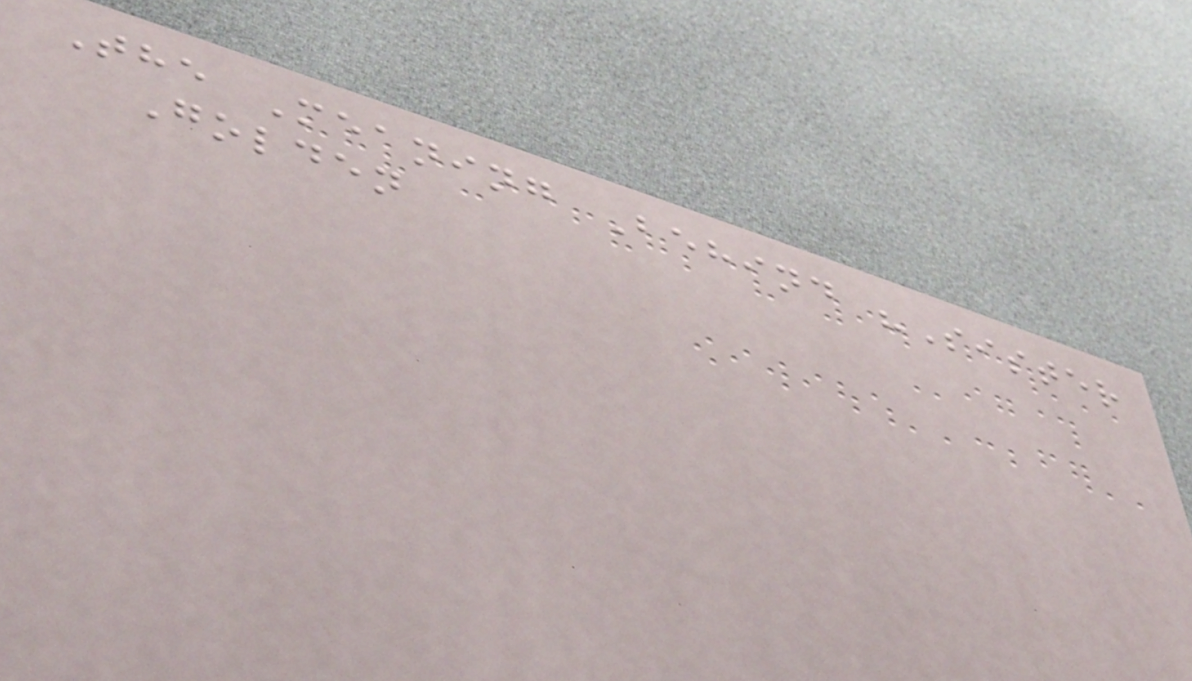The Meaning Behind "Sister
Golden
